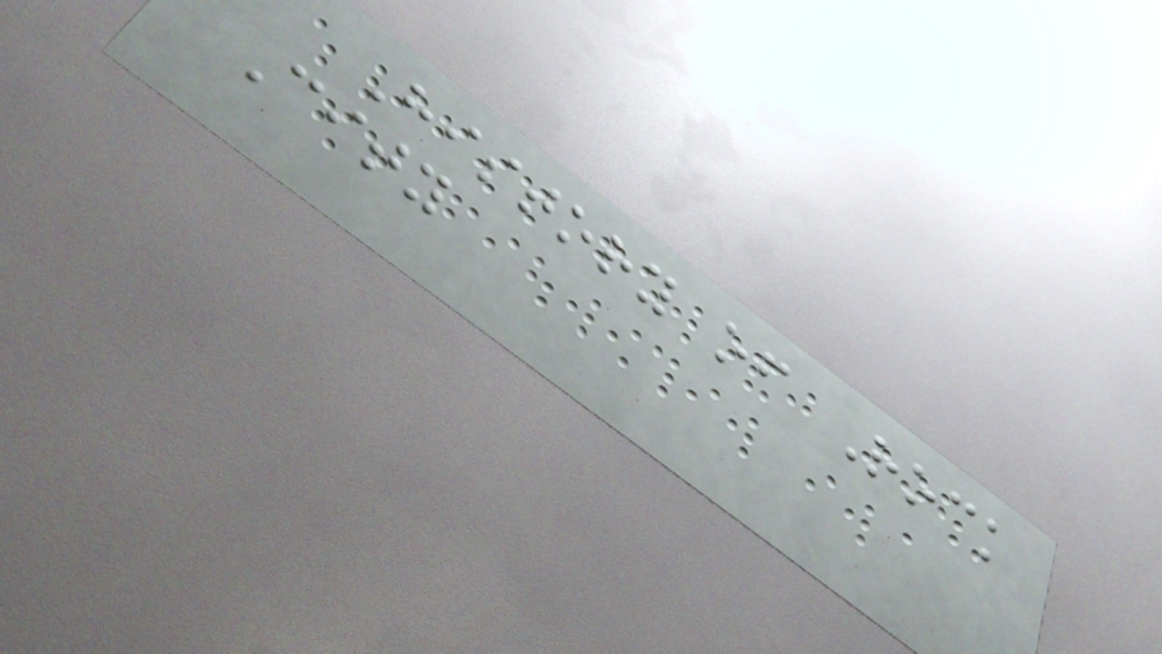History of Rock
City
